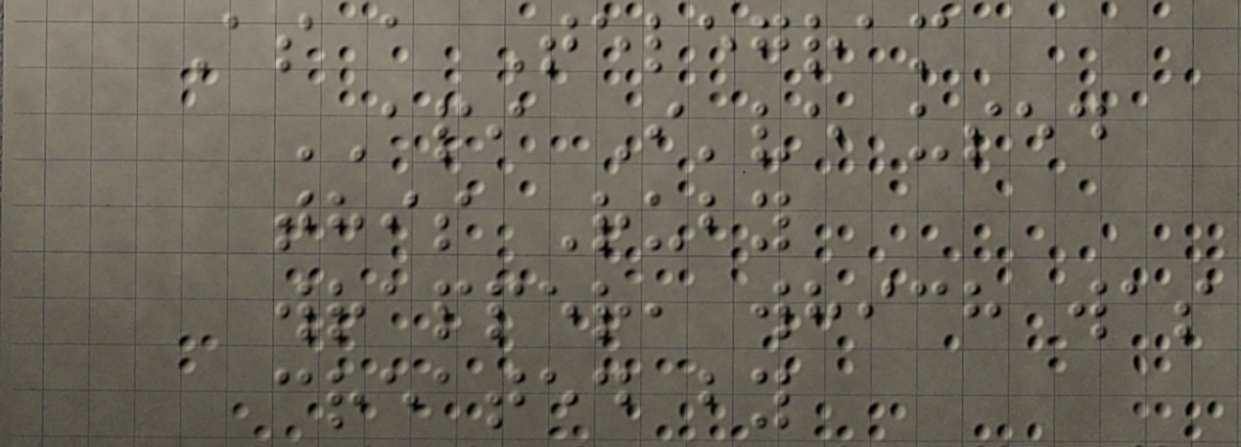As a Telegram
API I've used
this Ruby
wrapper, which was
created by
